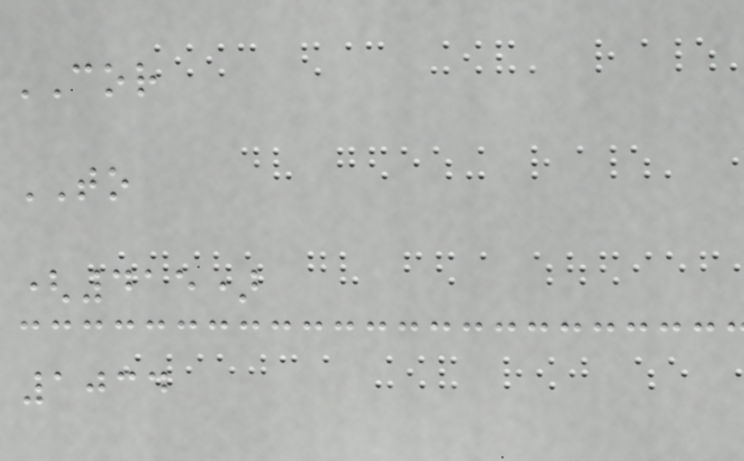COR
TO
(415)
1034
